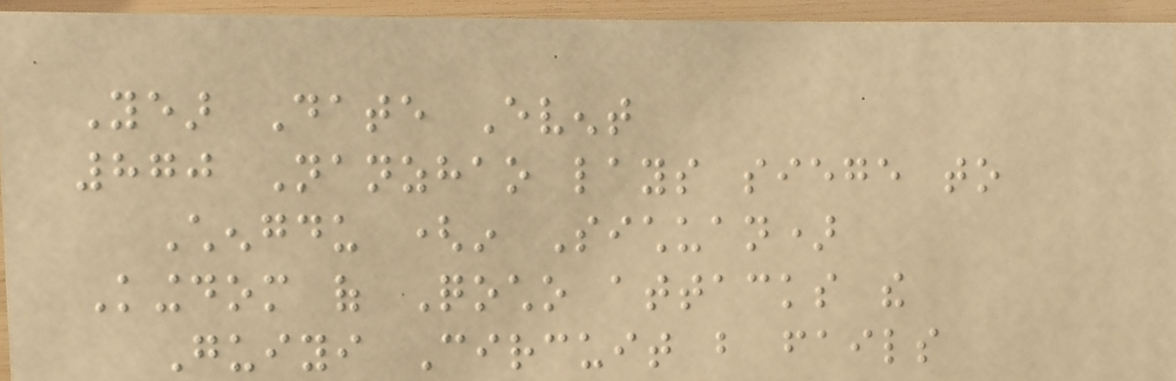Year Date Event
870 Nanzhao lays siege to
Chengdu (in Sichuan)
Kingdom of Qocho attacks the
Guiyi Circuit but fails
